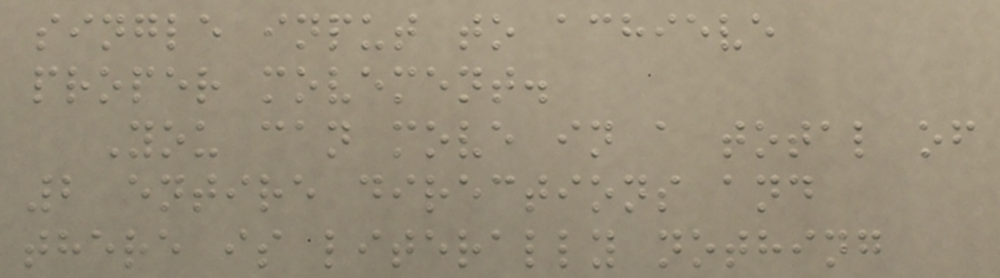single input to achieve
proper movement.
You can move in a total of
2 entire directions and
there is literally nothing
